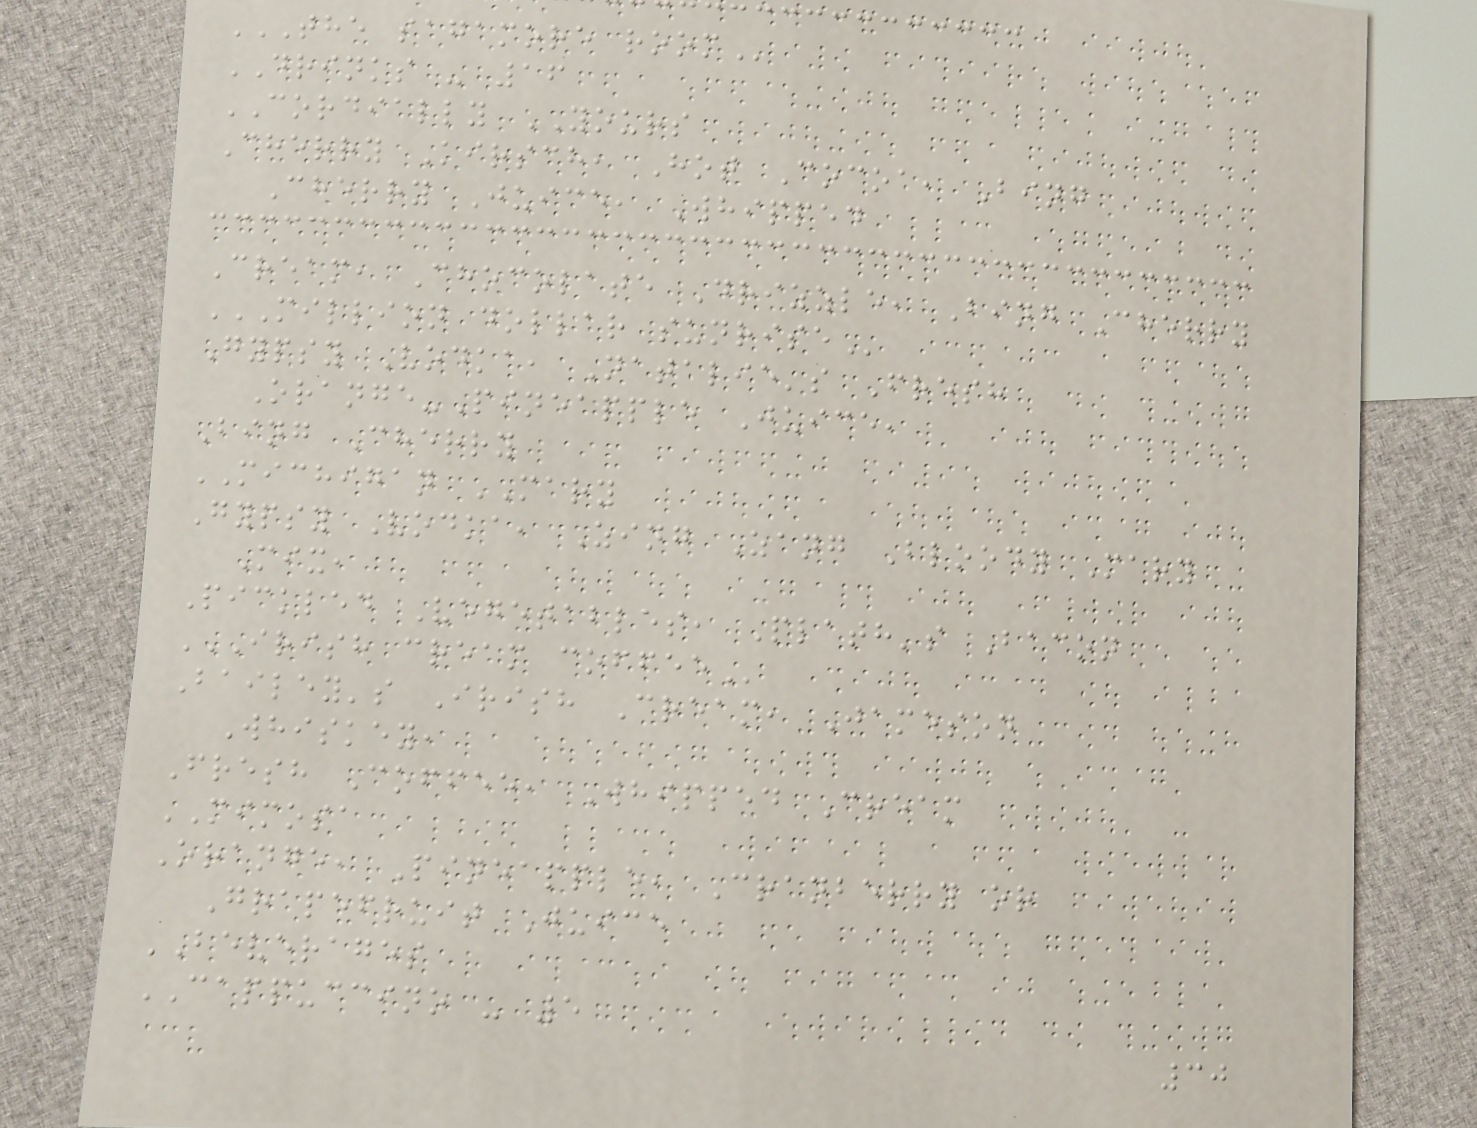THE SAGAMORE ROOM
DRINKS - 16
CORDIALLY YOURS
Cherry Kirsch, Hot Cocoa, Bing
Cherry Juice, Whipped
Cream, Chocolate Drizzle, Bing Cherry
MILLION DOLLAR SUNRISE
Gypsy Vodka, Natalie's Fresh
Orange-Pineapple Juice,
Bing Cherry
MICHIGAN MARY
Gypsy Vodka, Zing Zang Bloody Mary
Mix,
Pickled Vegetables, Plath's Bacon
IRISH CREAM COFFEE
Bailey's Irish Cream, Jameson
Whiskey,
Fresh Coffee, Whipped Cream
MIMOSA
Orange, Pineapple, Cranberry or
Grapefruit Juice
BEVERAGES
CAPPUCCINO - 5
30
